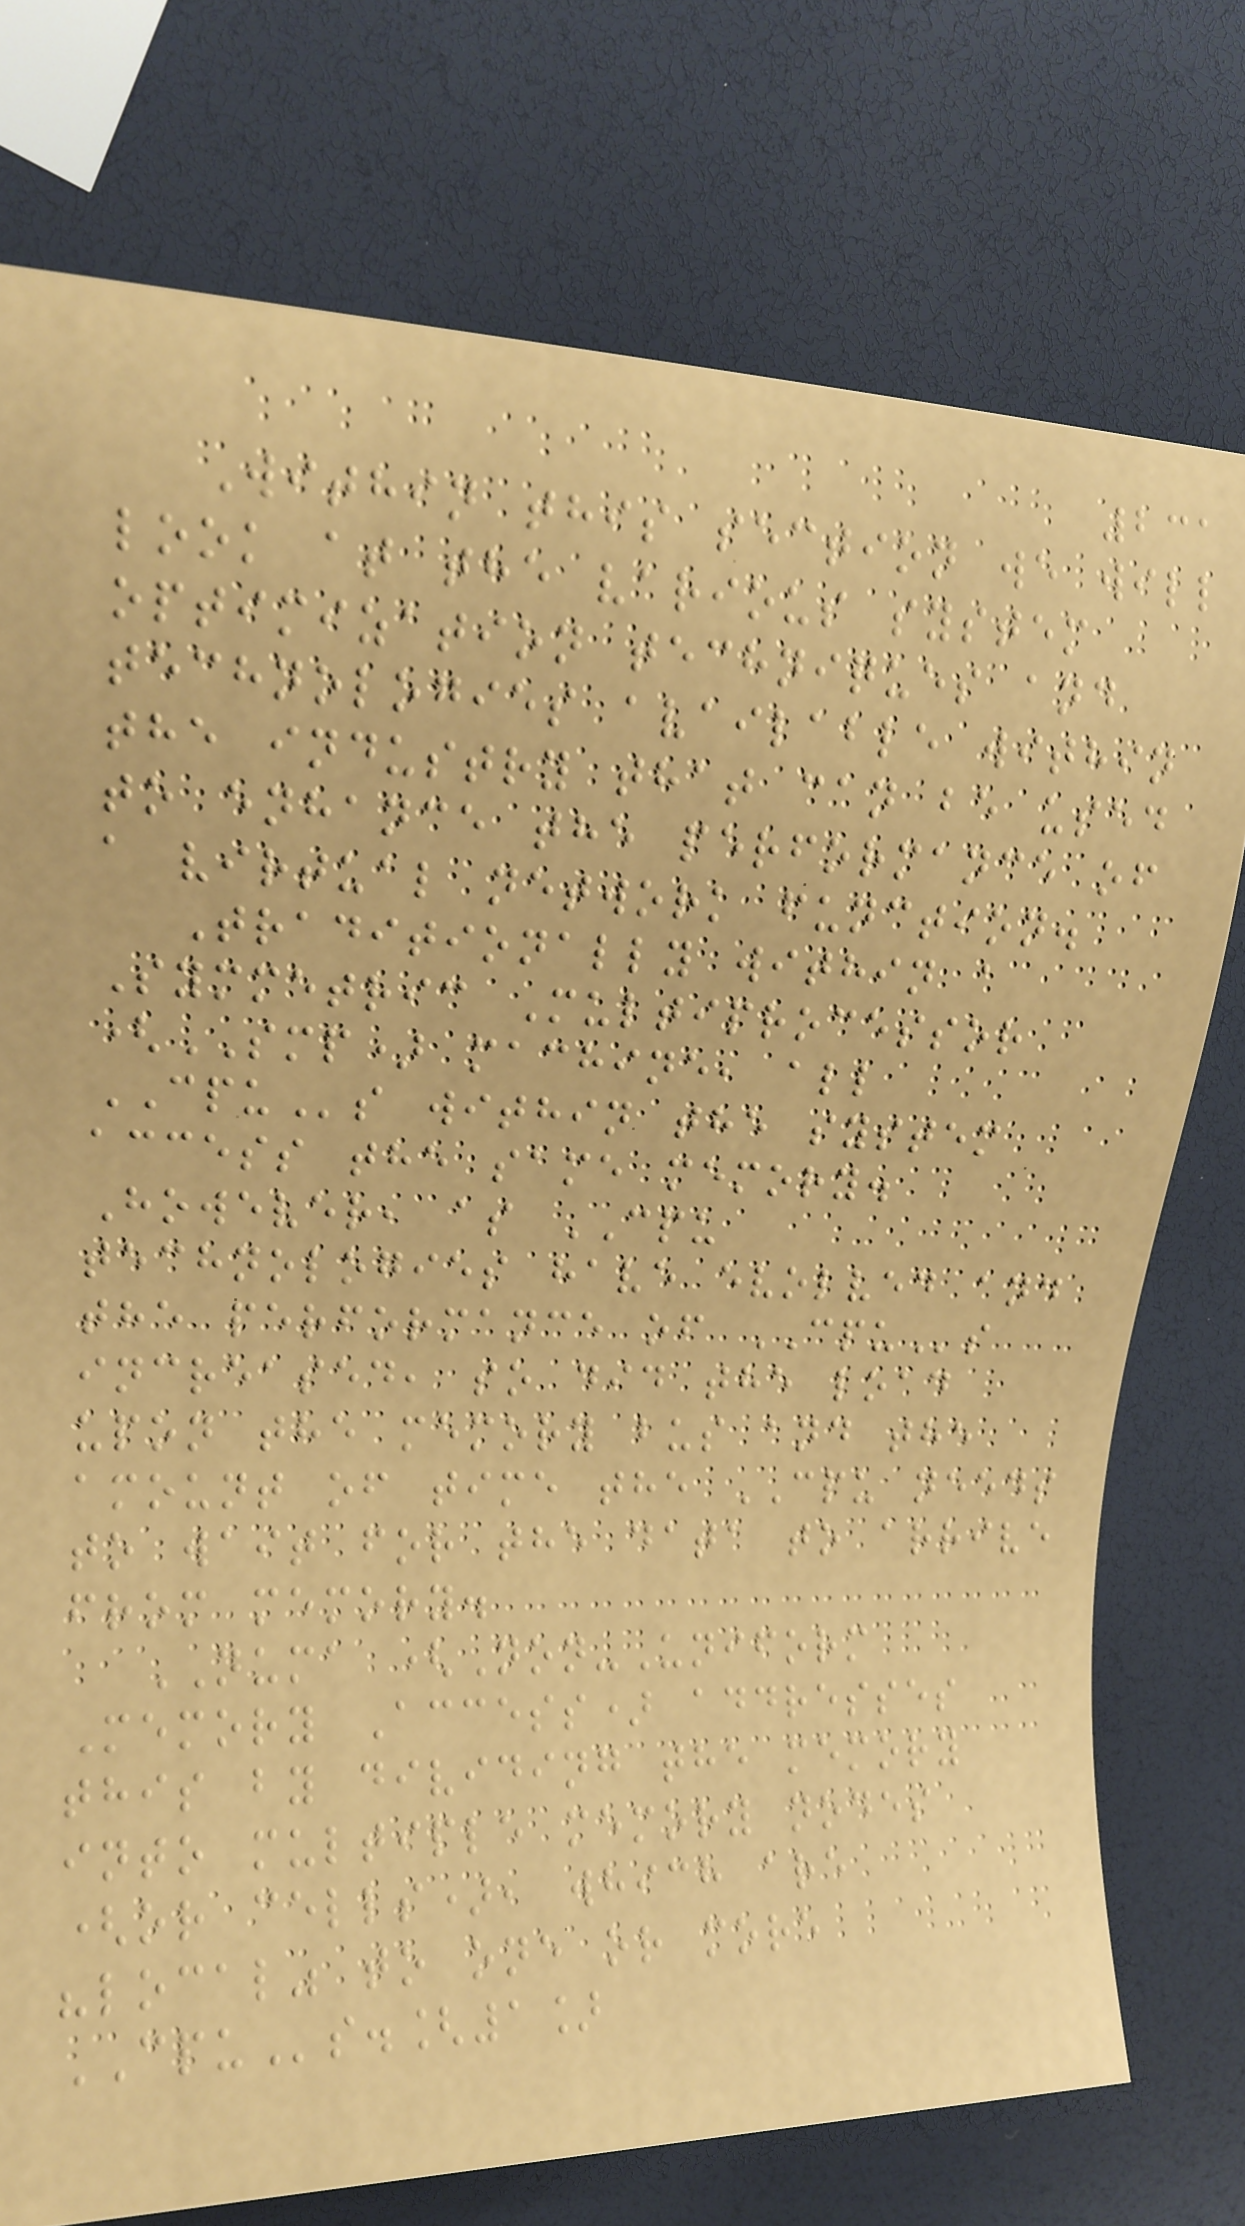231
Within this section we will
look at the various system
optimization techniques and
technologies available within
the industry that can be used
to enhance the performance of
a virtual network function.
Traditionally within a
Symmetric Multiprocessor
(SMP) machine, all
CPUs within the system
access the same memory.
However, as CPU
technologies have evolved and
the performance of CPUs
increased, so did the load
upon the memory bus and the
amount of time the CPU needs
to wait for the data to arrive
from memory.
NUMA (Non-Uniform
Memory Access) addresses
this by dividing the memory
into multiple memory nodes
(or cells), which are
"local" to one or more
CPUs.[1]
